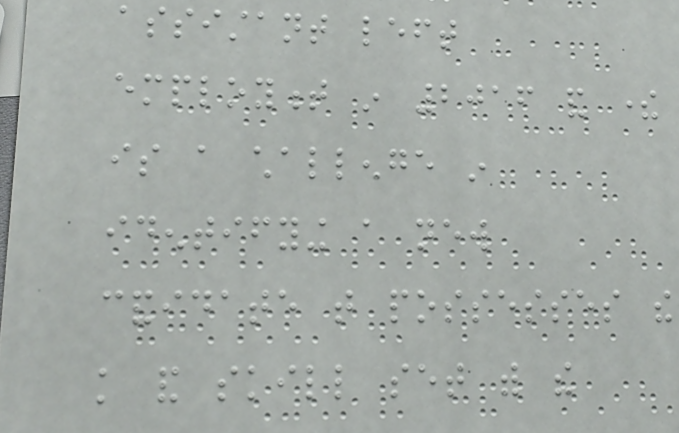assistant left
employment in 2016 and there
is a challenge in
identifying a new
candidate that possesses the
knowledge and skill set with the
